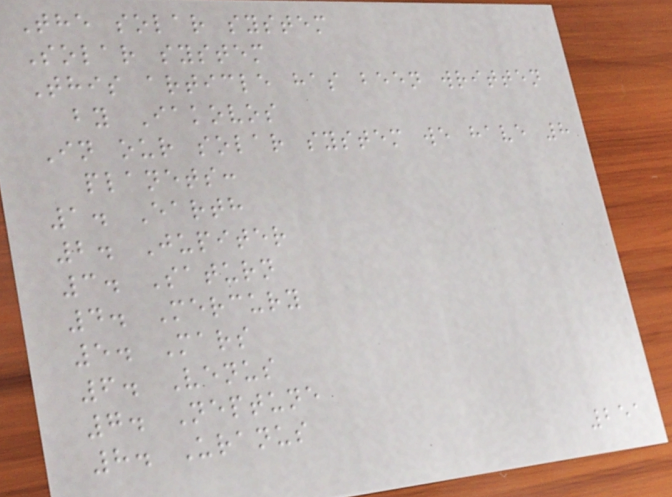The solar system
Solar system
This article has been written
by Iakovos
In our solar system we have 8
planets:
1. Earth
2. Jupiter
3. Saturn
4. Mercury
5. Mars
6. Venus
7. Neptune
8. Uranus
251
